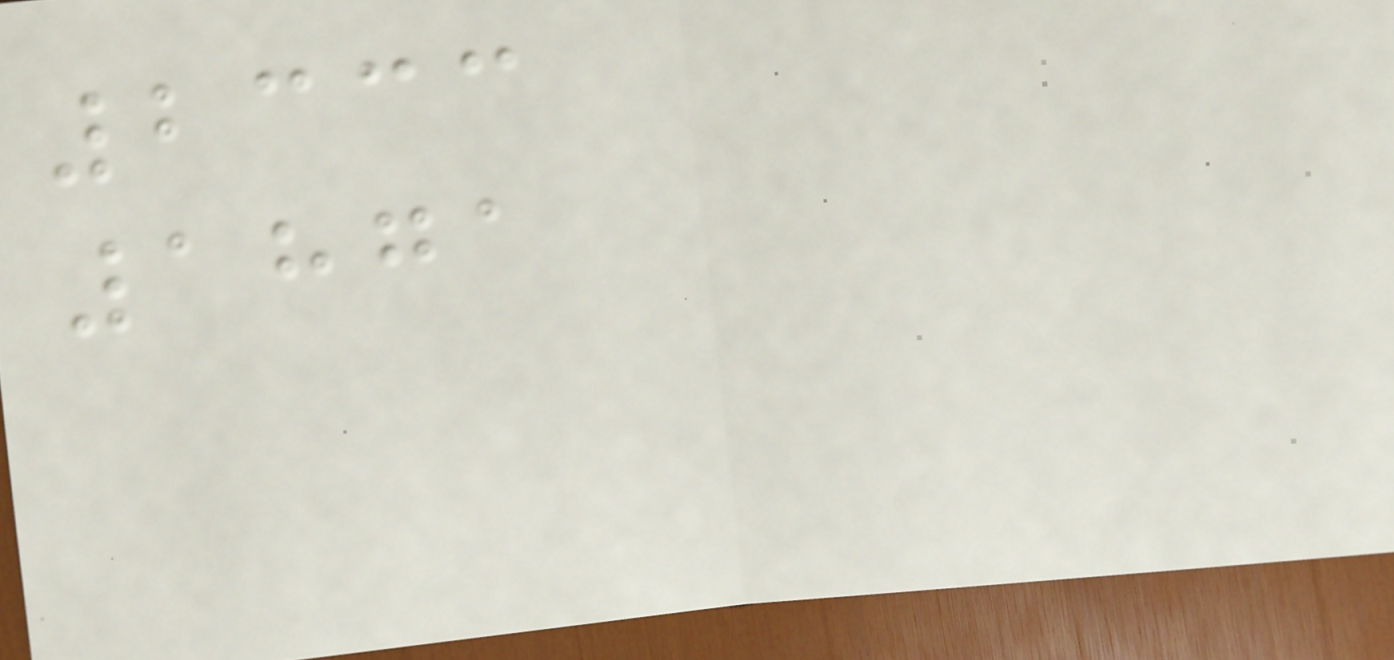2333
1871
